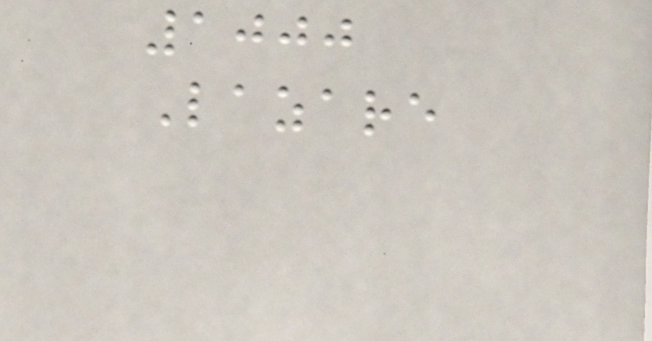1000
Lazare
